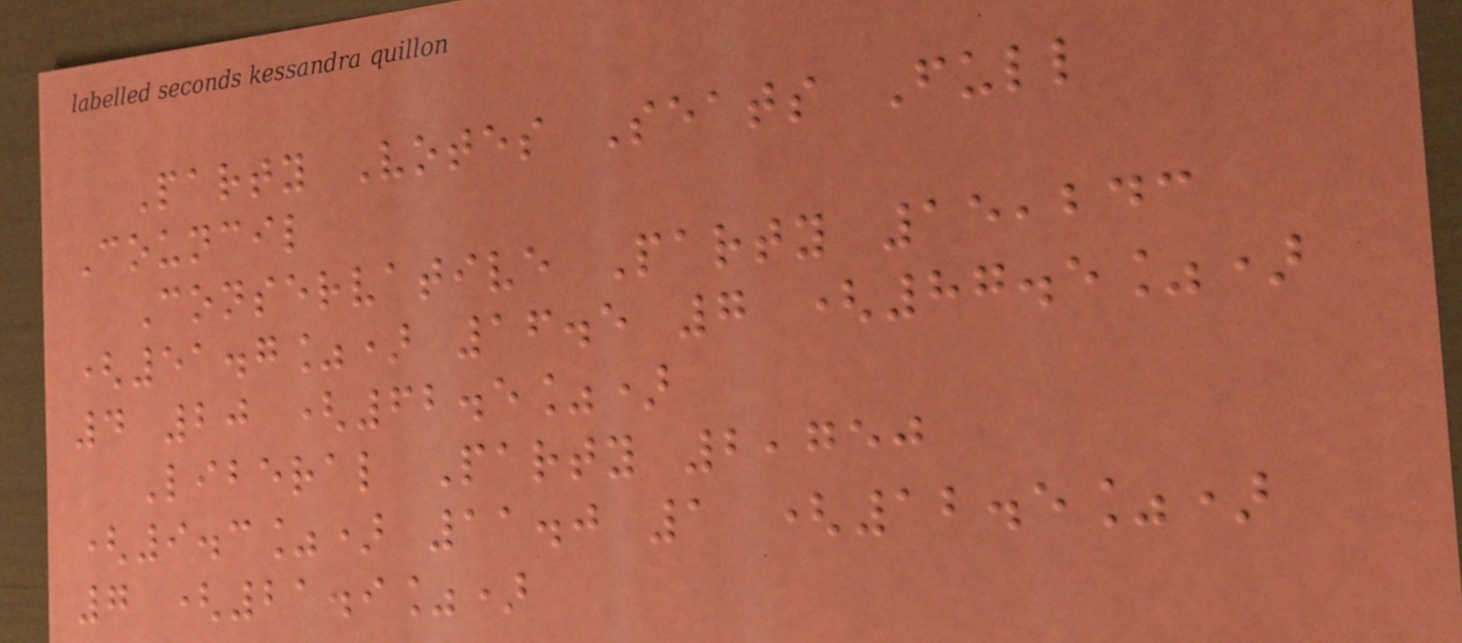Party Votes Seats Full
Council
Conservative Party 15,243
(51.7%) 16.5 7 (87.5%)
4 20 (62.5%)
Liberal Party 2,750
(9.3%) 11.0 1 (12.5%)
7 (21.9%)
